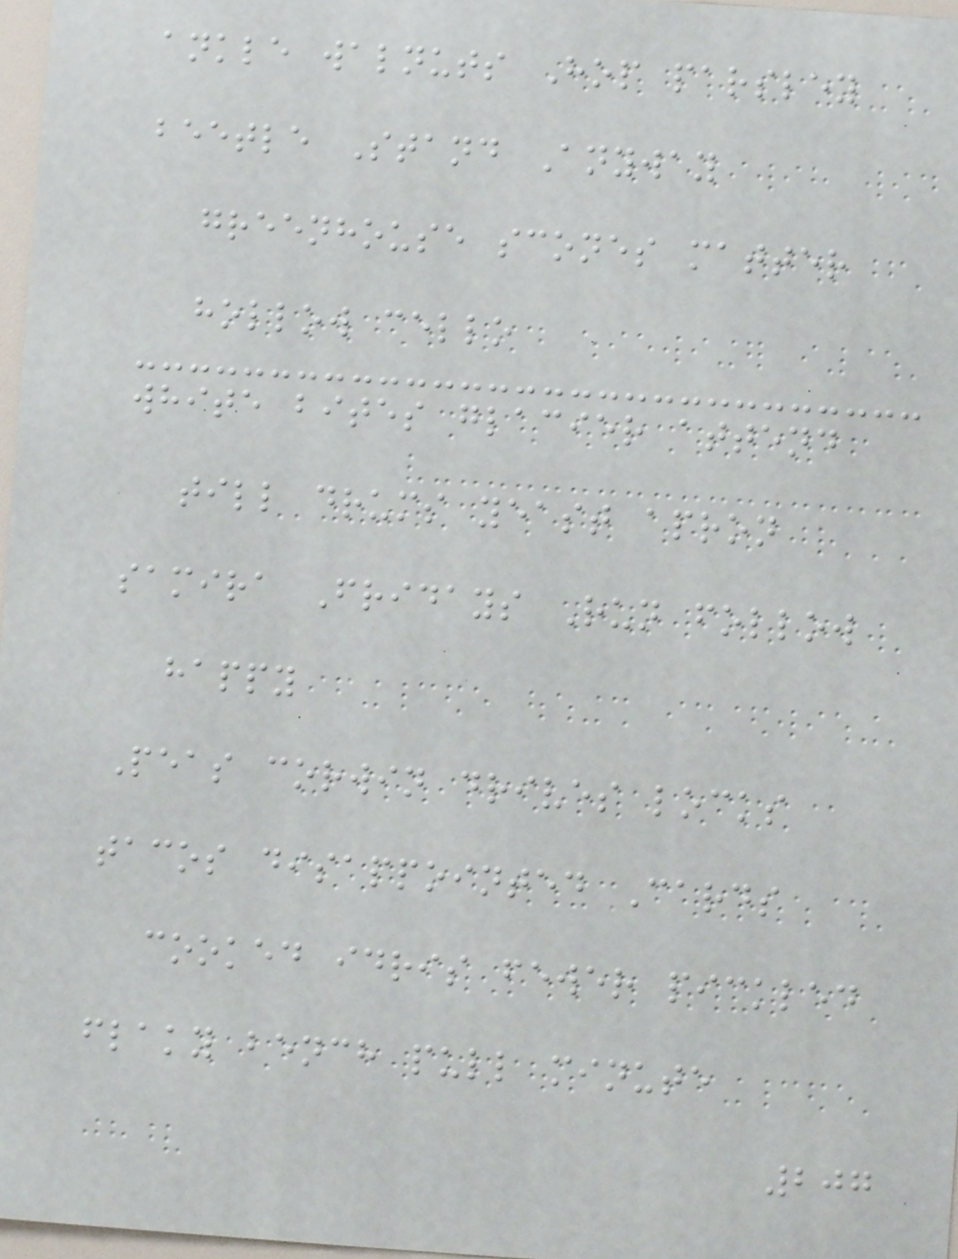ankle walnuts Hop parsley
beetle Stand Anyway
greenhouse scones matter
hollow cello
white bites glacier attend
till drums yeast apron
samira Fridays Run follow
happy
Peas corwin drives locks
tacos disappointed Cards
cooked idris fewer pickled
flaky bench pull minute
207
